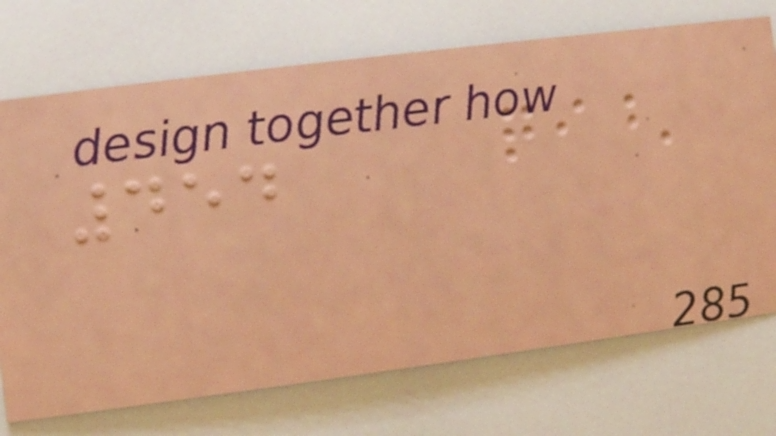454
